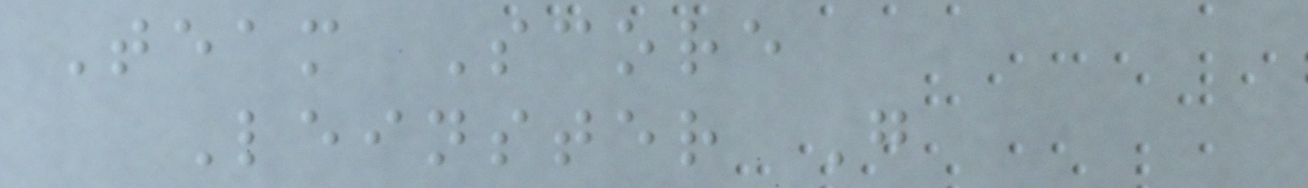Team Score
Leinster G
